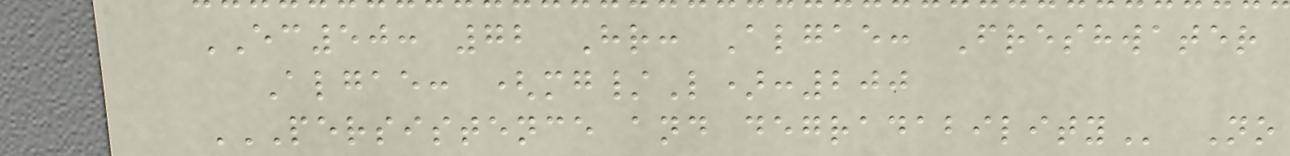EC50: 72 Hr: Algae: Freshwater
Algae: (mg/L):200
PERSISTENCE AND DEGRADABILITY No
